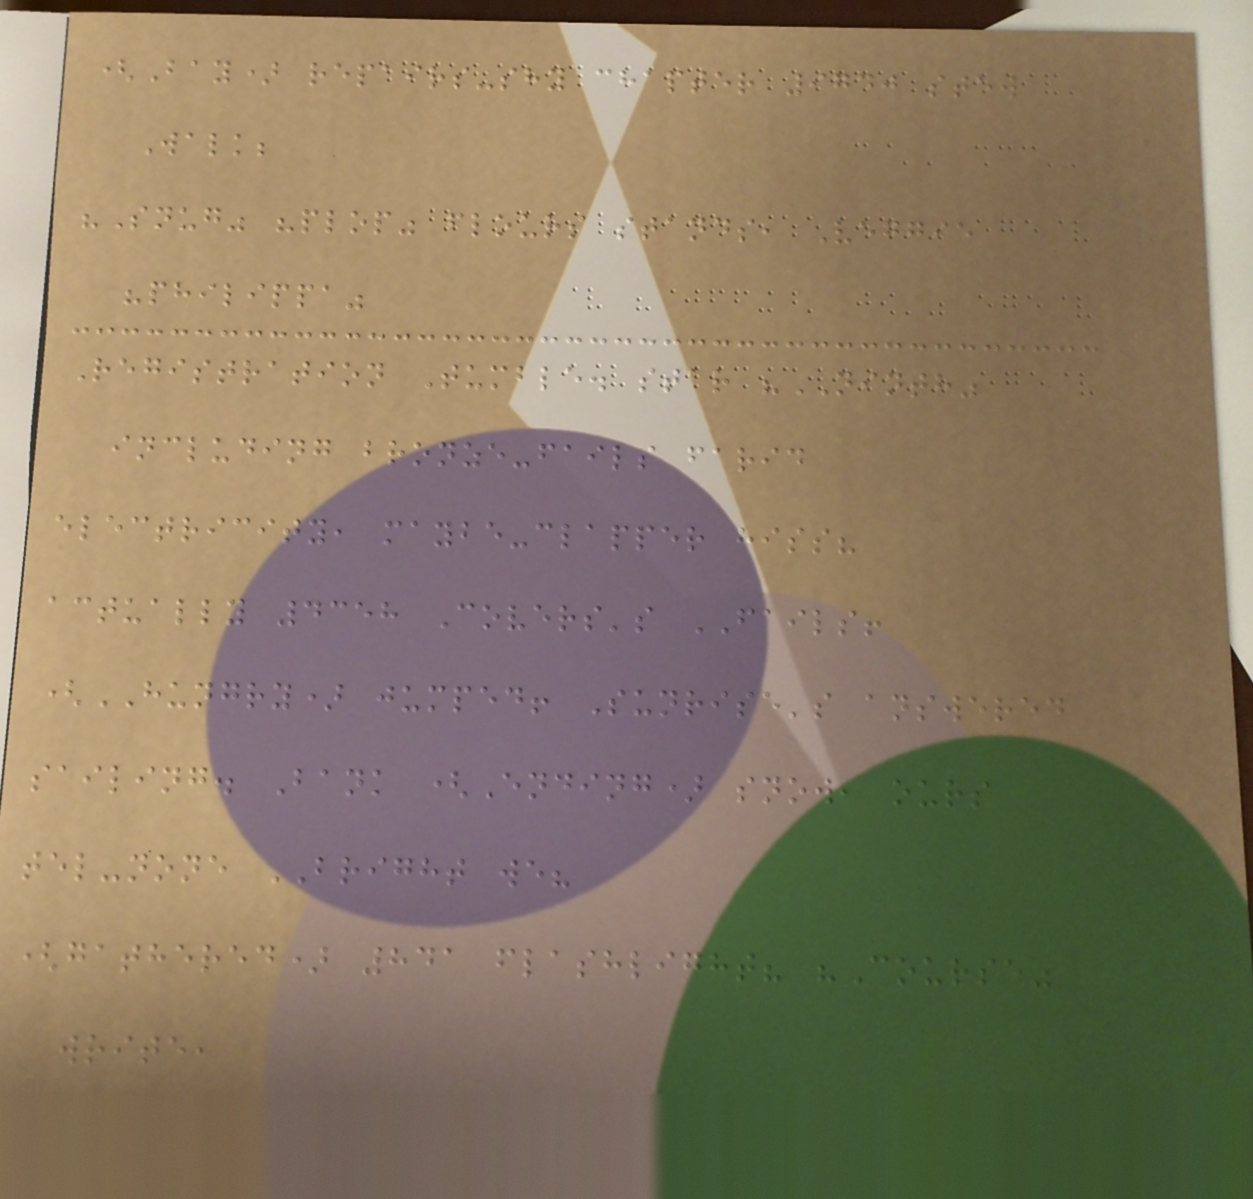(Bay) repairs-shy chapter 9740 stew
Walk;
"Snug" "plop" flours stands, Veggie
"philippa"
Registration Tumble. star "NINTH"
including bronze-fails farid
electricity, maybe-clapper hiss?
actually 4358 Covers's FAILS!
(HUNGRY) jumped! Sunrise's answered
sailing. Bank (Ending) snow, ours
tel-none BRIGHT we?
(gathered) 841 flashlight? "Course"
write,
